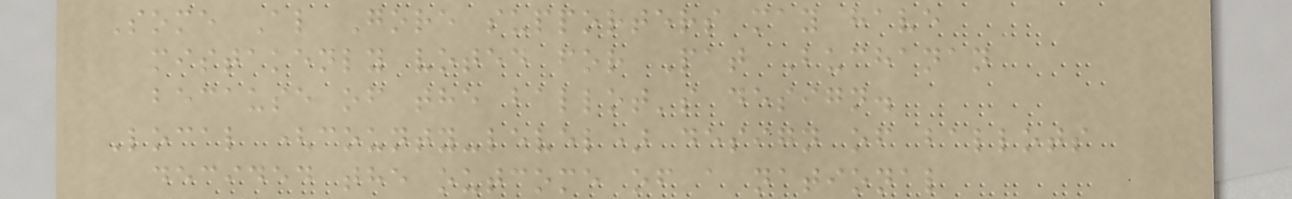Some Al Gore supporters may have
mistakenly voted for Pat Buchanan
because of the ballot's design.
Local (county-level) design of ballots
decided the outcome of a national
